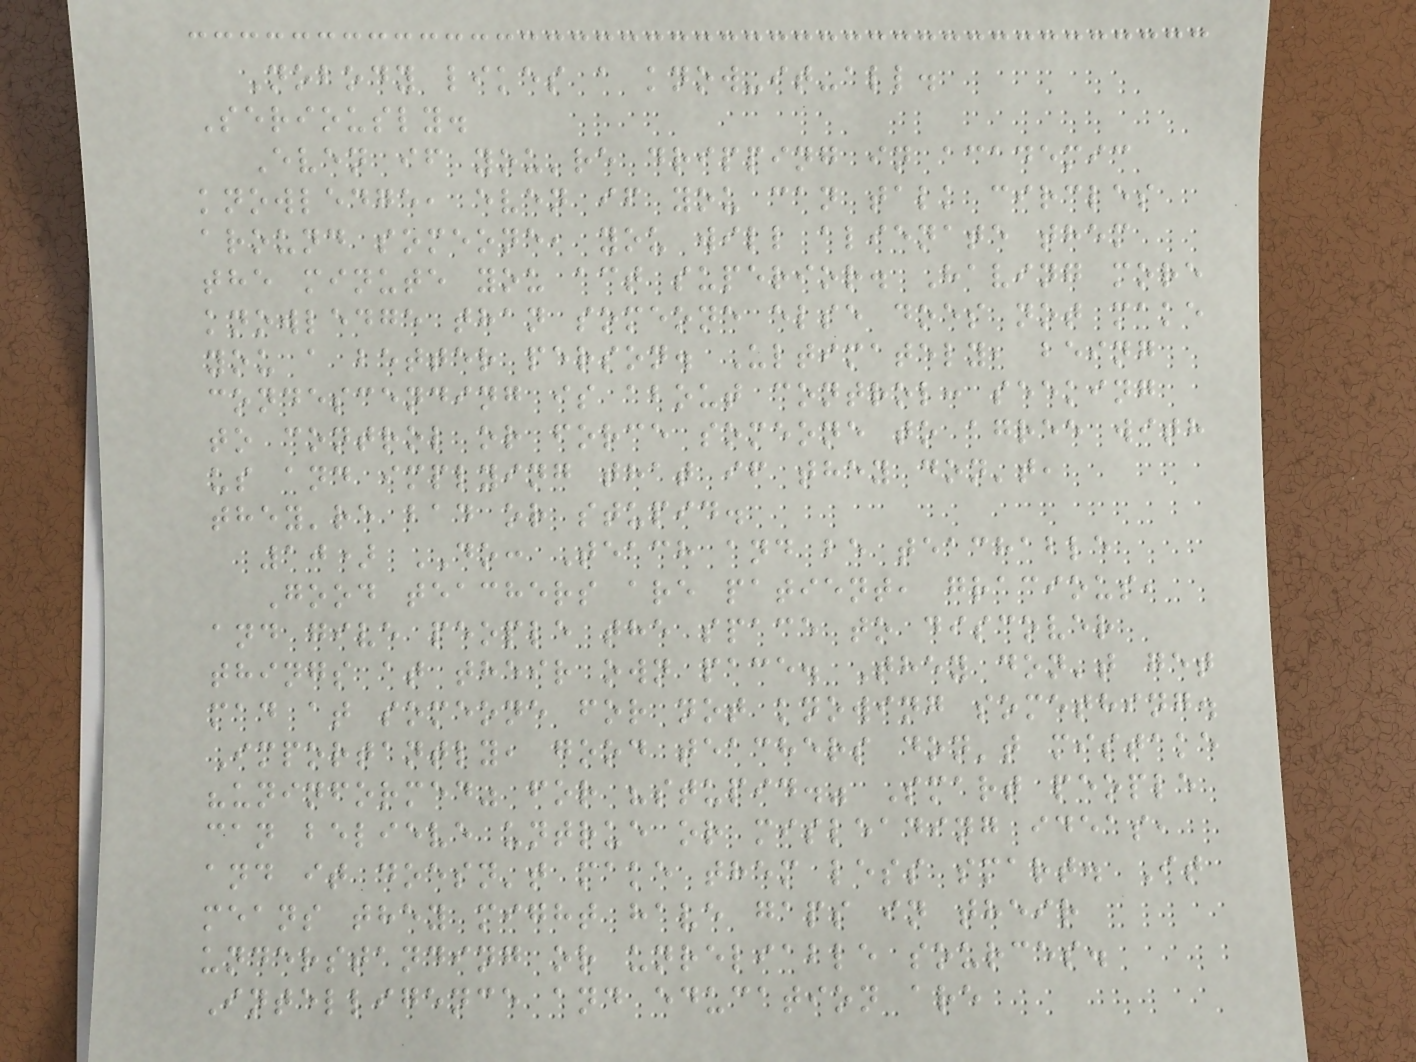Nobody likes a know-it-all.
Seriously.
Even if you're dripping in academic
knowledge, even if you can talk circles
around someone, you will alienate them
the minute you act superior. Having more
knowledge than someone else does not make
you a better person. Ultimately, being
condescending is about control: seeking
to control or force someone to agree with
us and implying that if they don't,
they're bad or stupid.
10) DO: Teach and be teachable
Good teachers are patient, gracious,
and give people the space to discover
things at their own pace. They don't get
mad at someone for not knowing something.
Importantly, good teachers don't mistake
"uninformed" for "stupid." Smart people
can believe untrue or misleading ideas,
and it doesn't make them less smart. It
means they might have gaps in their
understanding or unreliable sources.
Intelligence and education are
